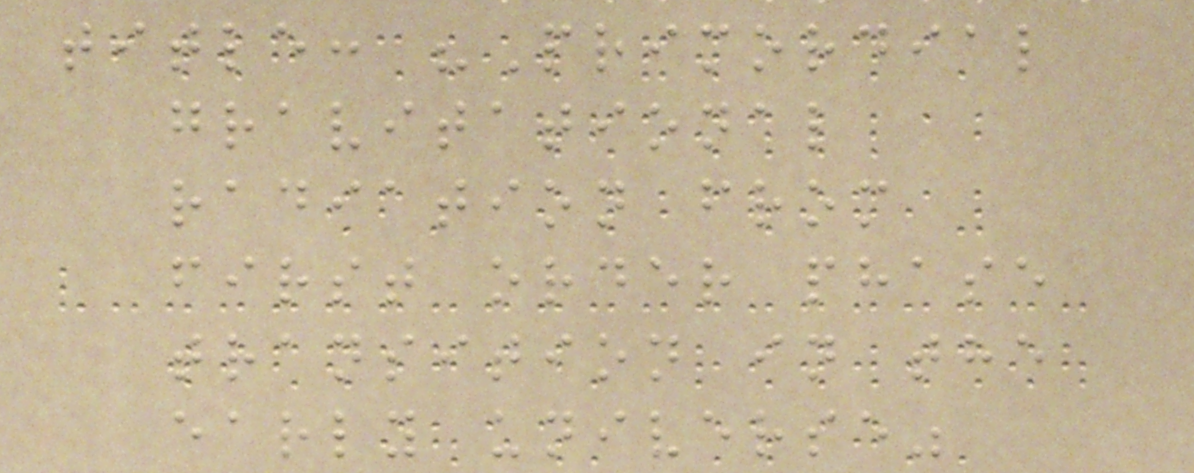title: "Primordial
gravitational
radiation from
first order phase
transition in the
early universe"
